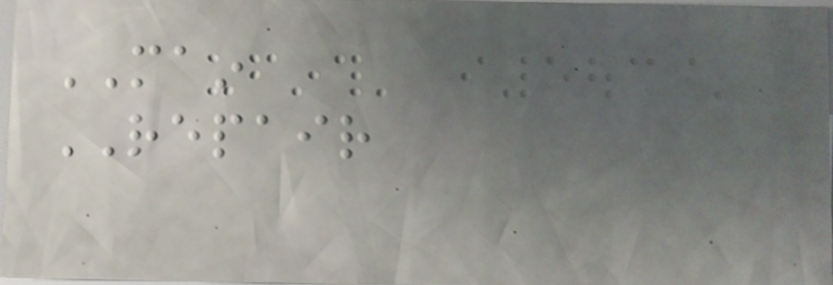MAIN
REPAIR
